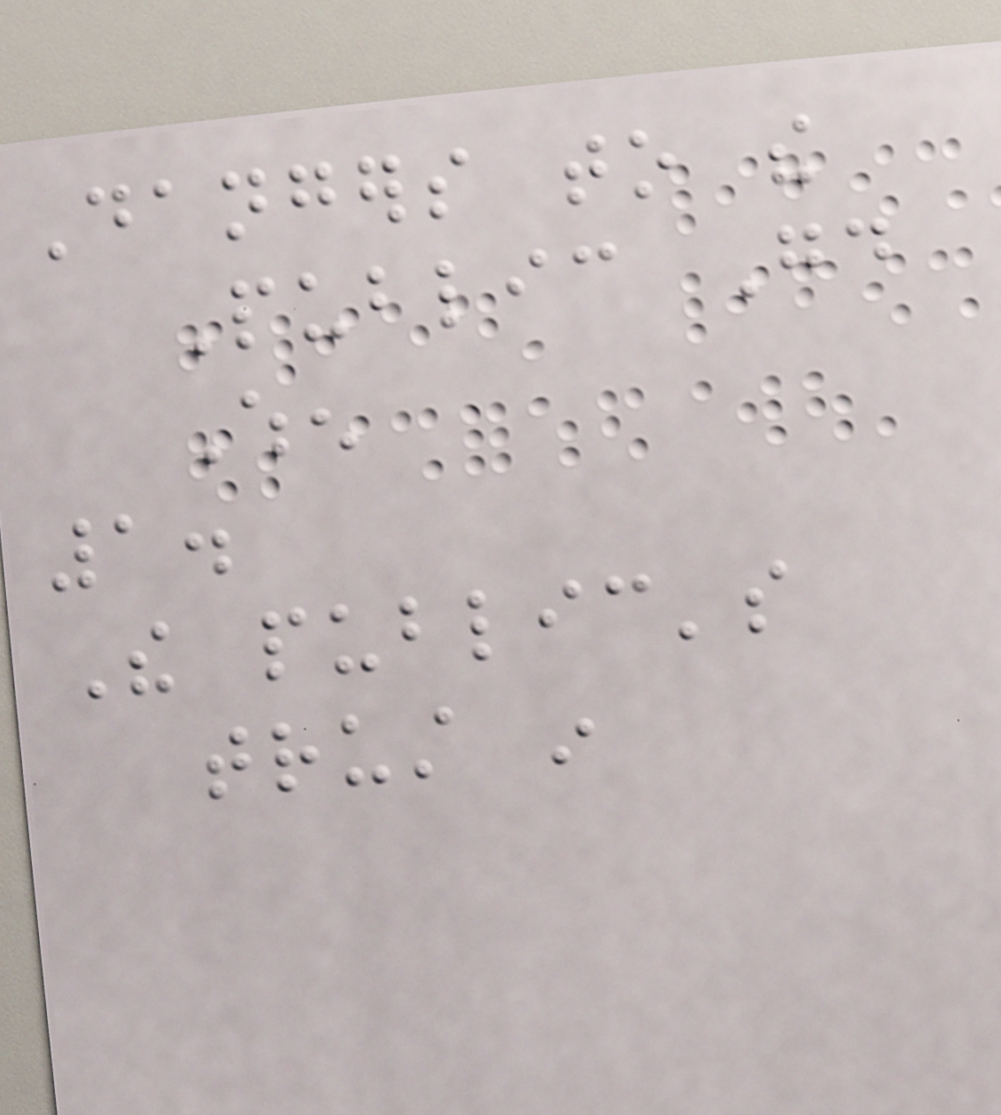Dangers to the
Public Good
When
1.
The public's
trust in
